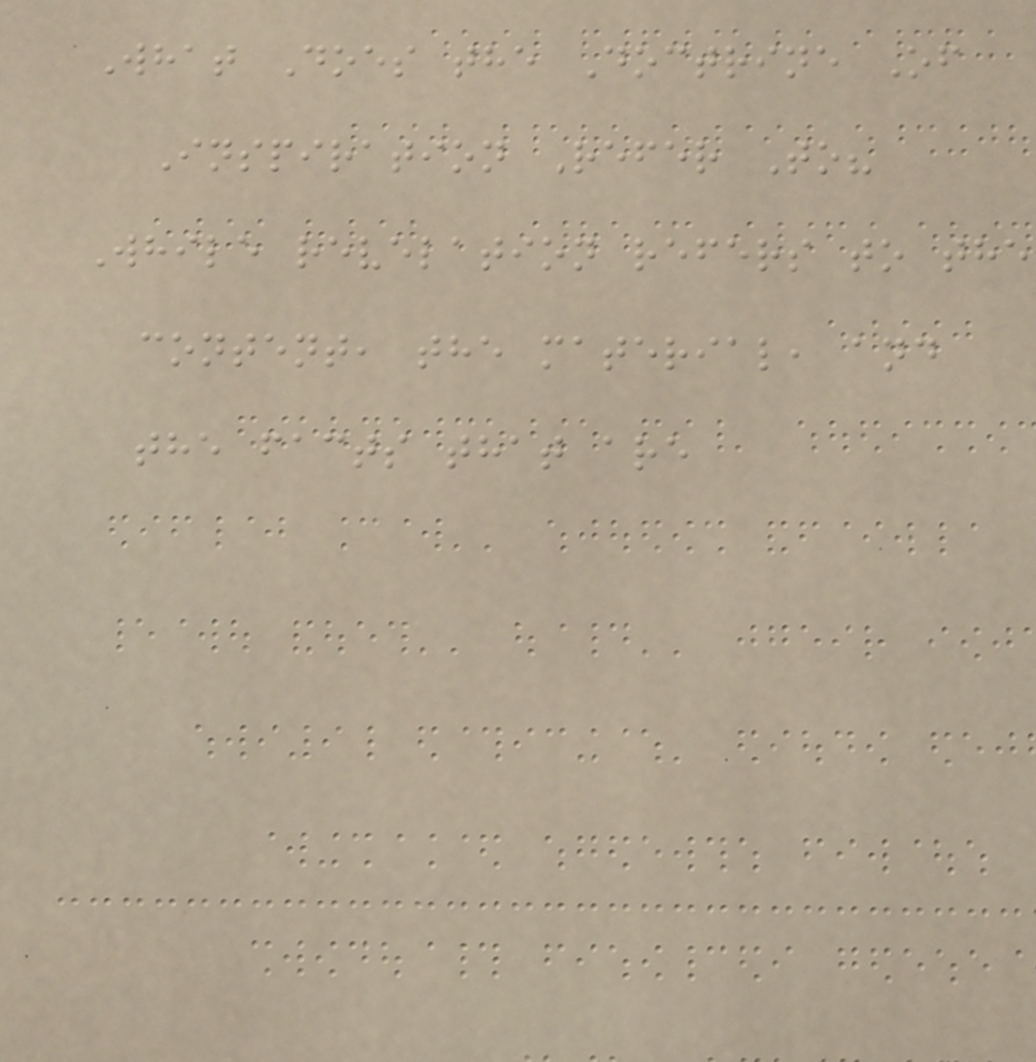What Does the Doctrine Of
Inspiration Refer To?
While revelation refers to the
content, the material, and
the facts that are
